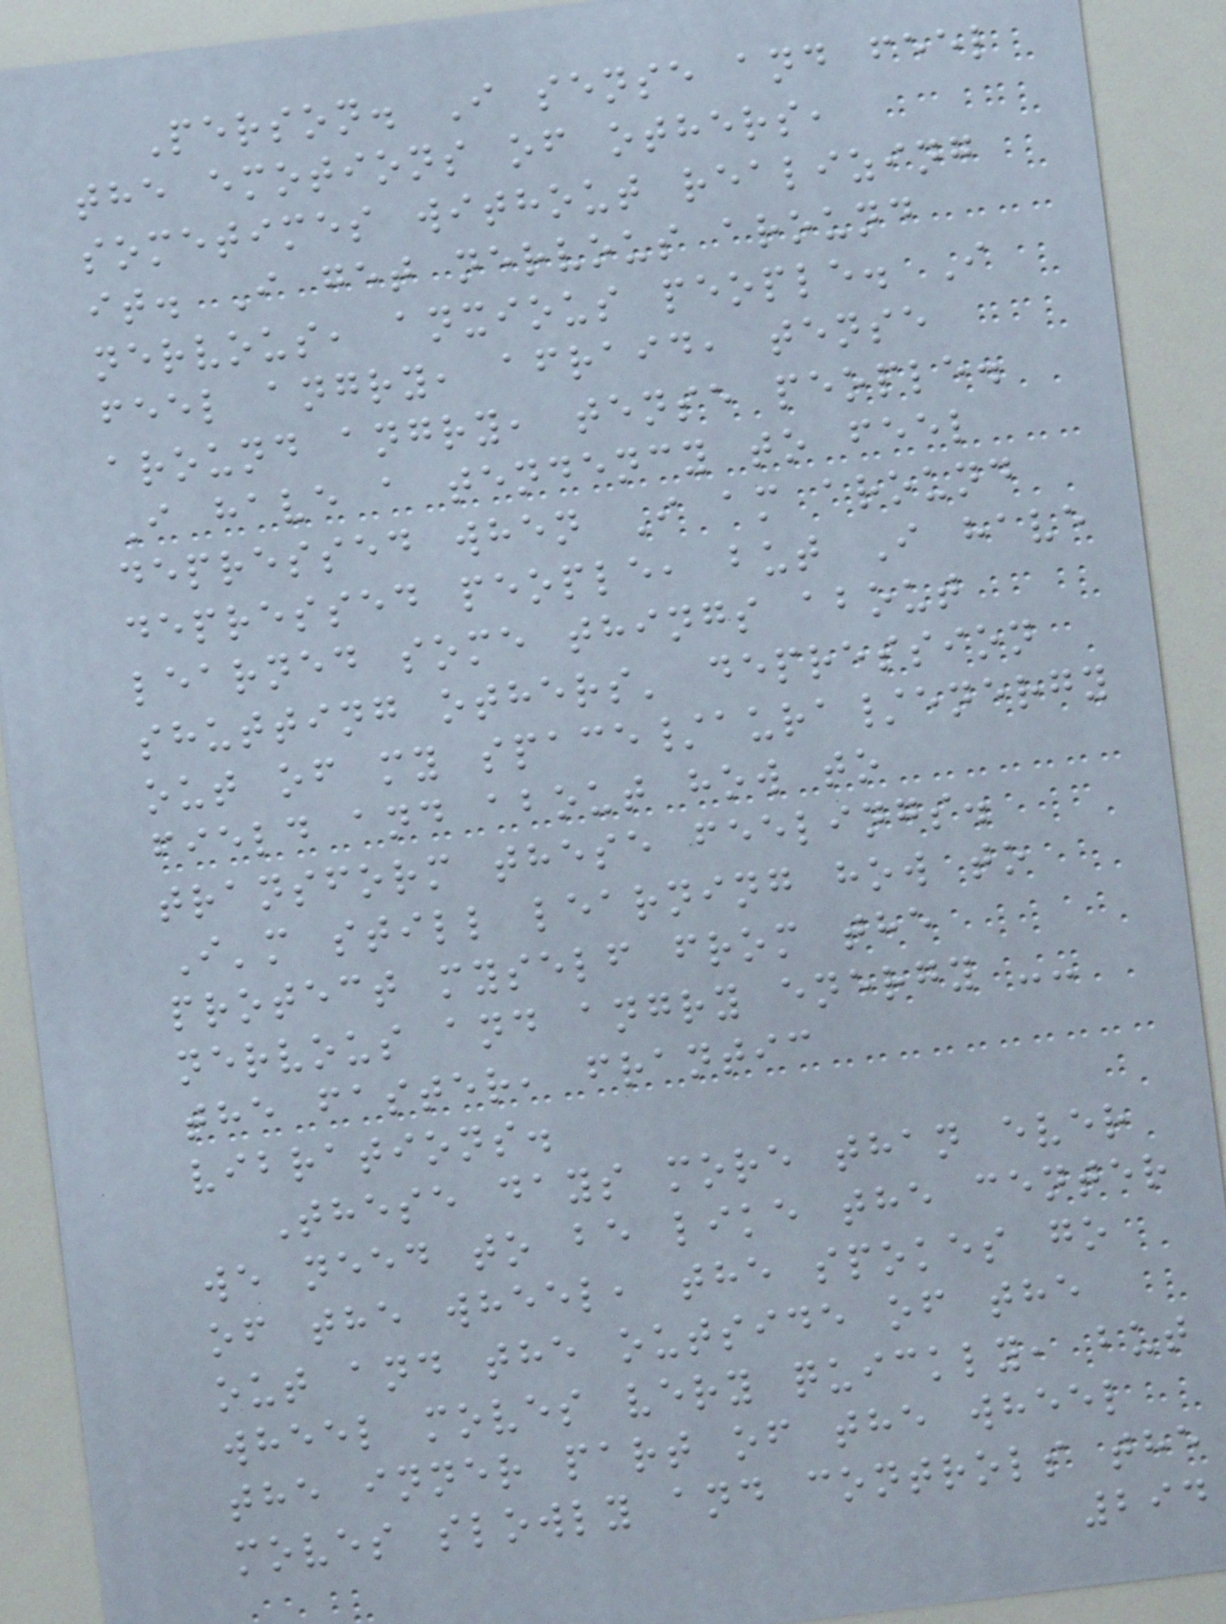Person. I sense and feel
the emotions of others,
sometimes without realizing
it. I get nervous around
nervous, anxious people. I
feel angry, afraid, tense
around angry, tense people.
I have a tendency to feel
depressed when I am around
depressed people, but I have
learned some things about
shutting others' depression
out of my space/aura/energy
field and about how to
transform these feelings.
I'm still learning how to
protect myself from the
nervous and angry energy --
the faster, frantic
vibrations.
These days more than ever
we need to be like the center
of the wheel, the spokes go
out and the outside of the
wheel moves very quickly, but
the inner part of the wheel
moves slowly and controls the
294
